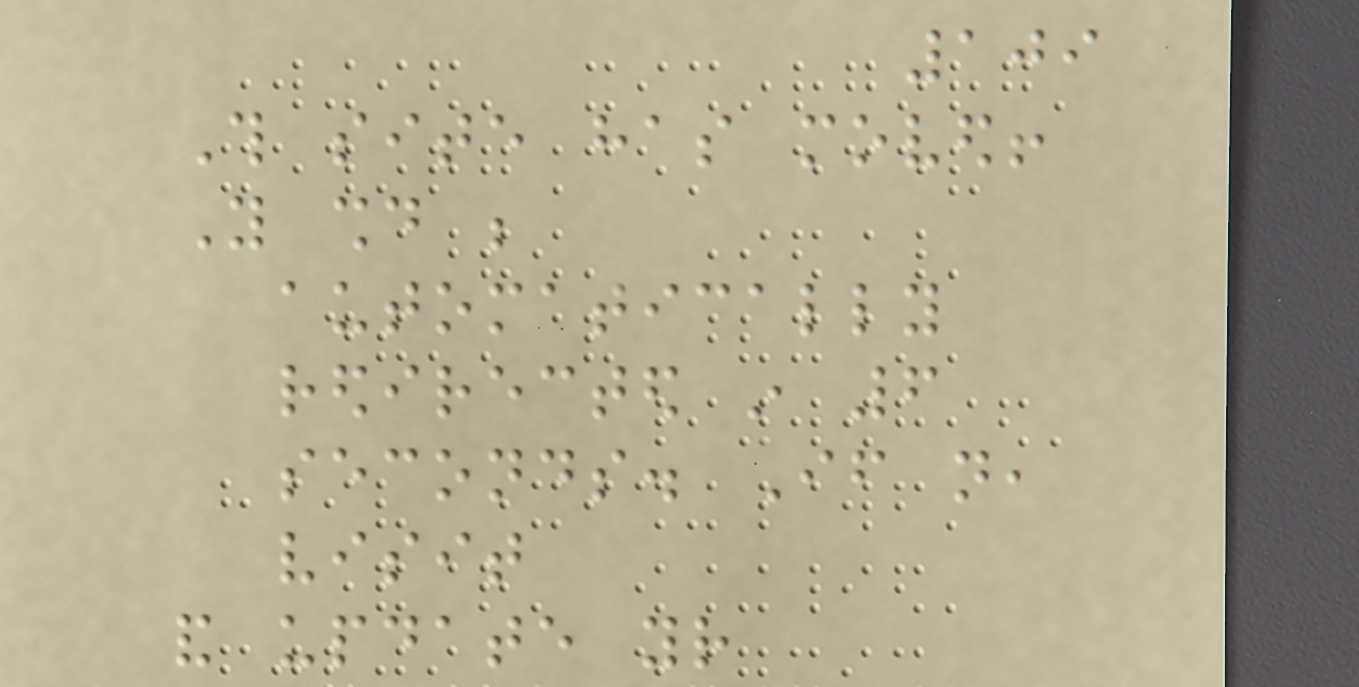109
This site has moved!
You should be
automatically
redirected in 6
seconds. If not,
visit
and update your
